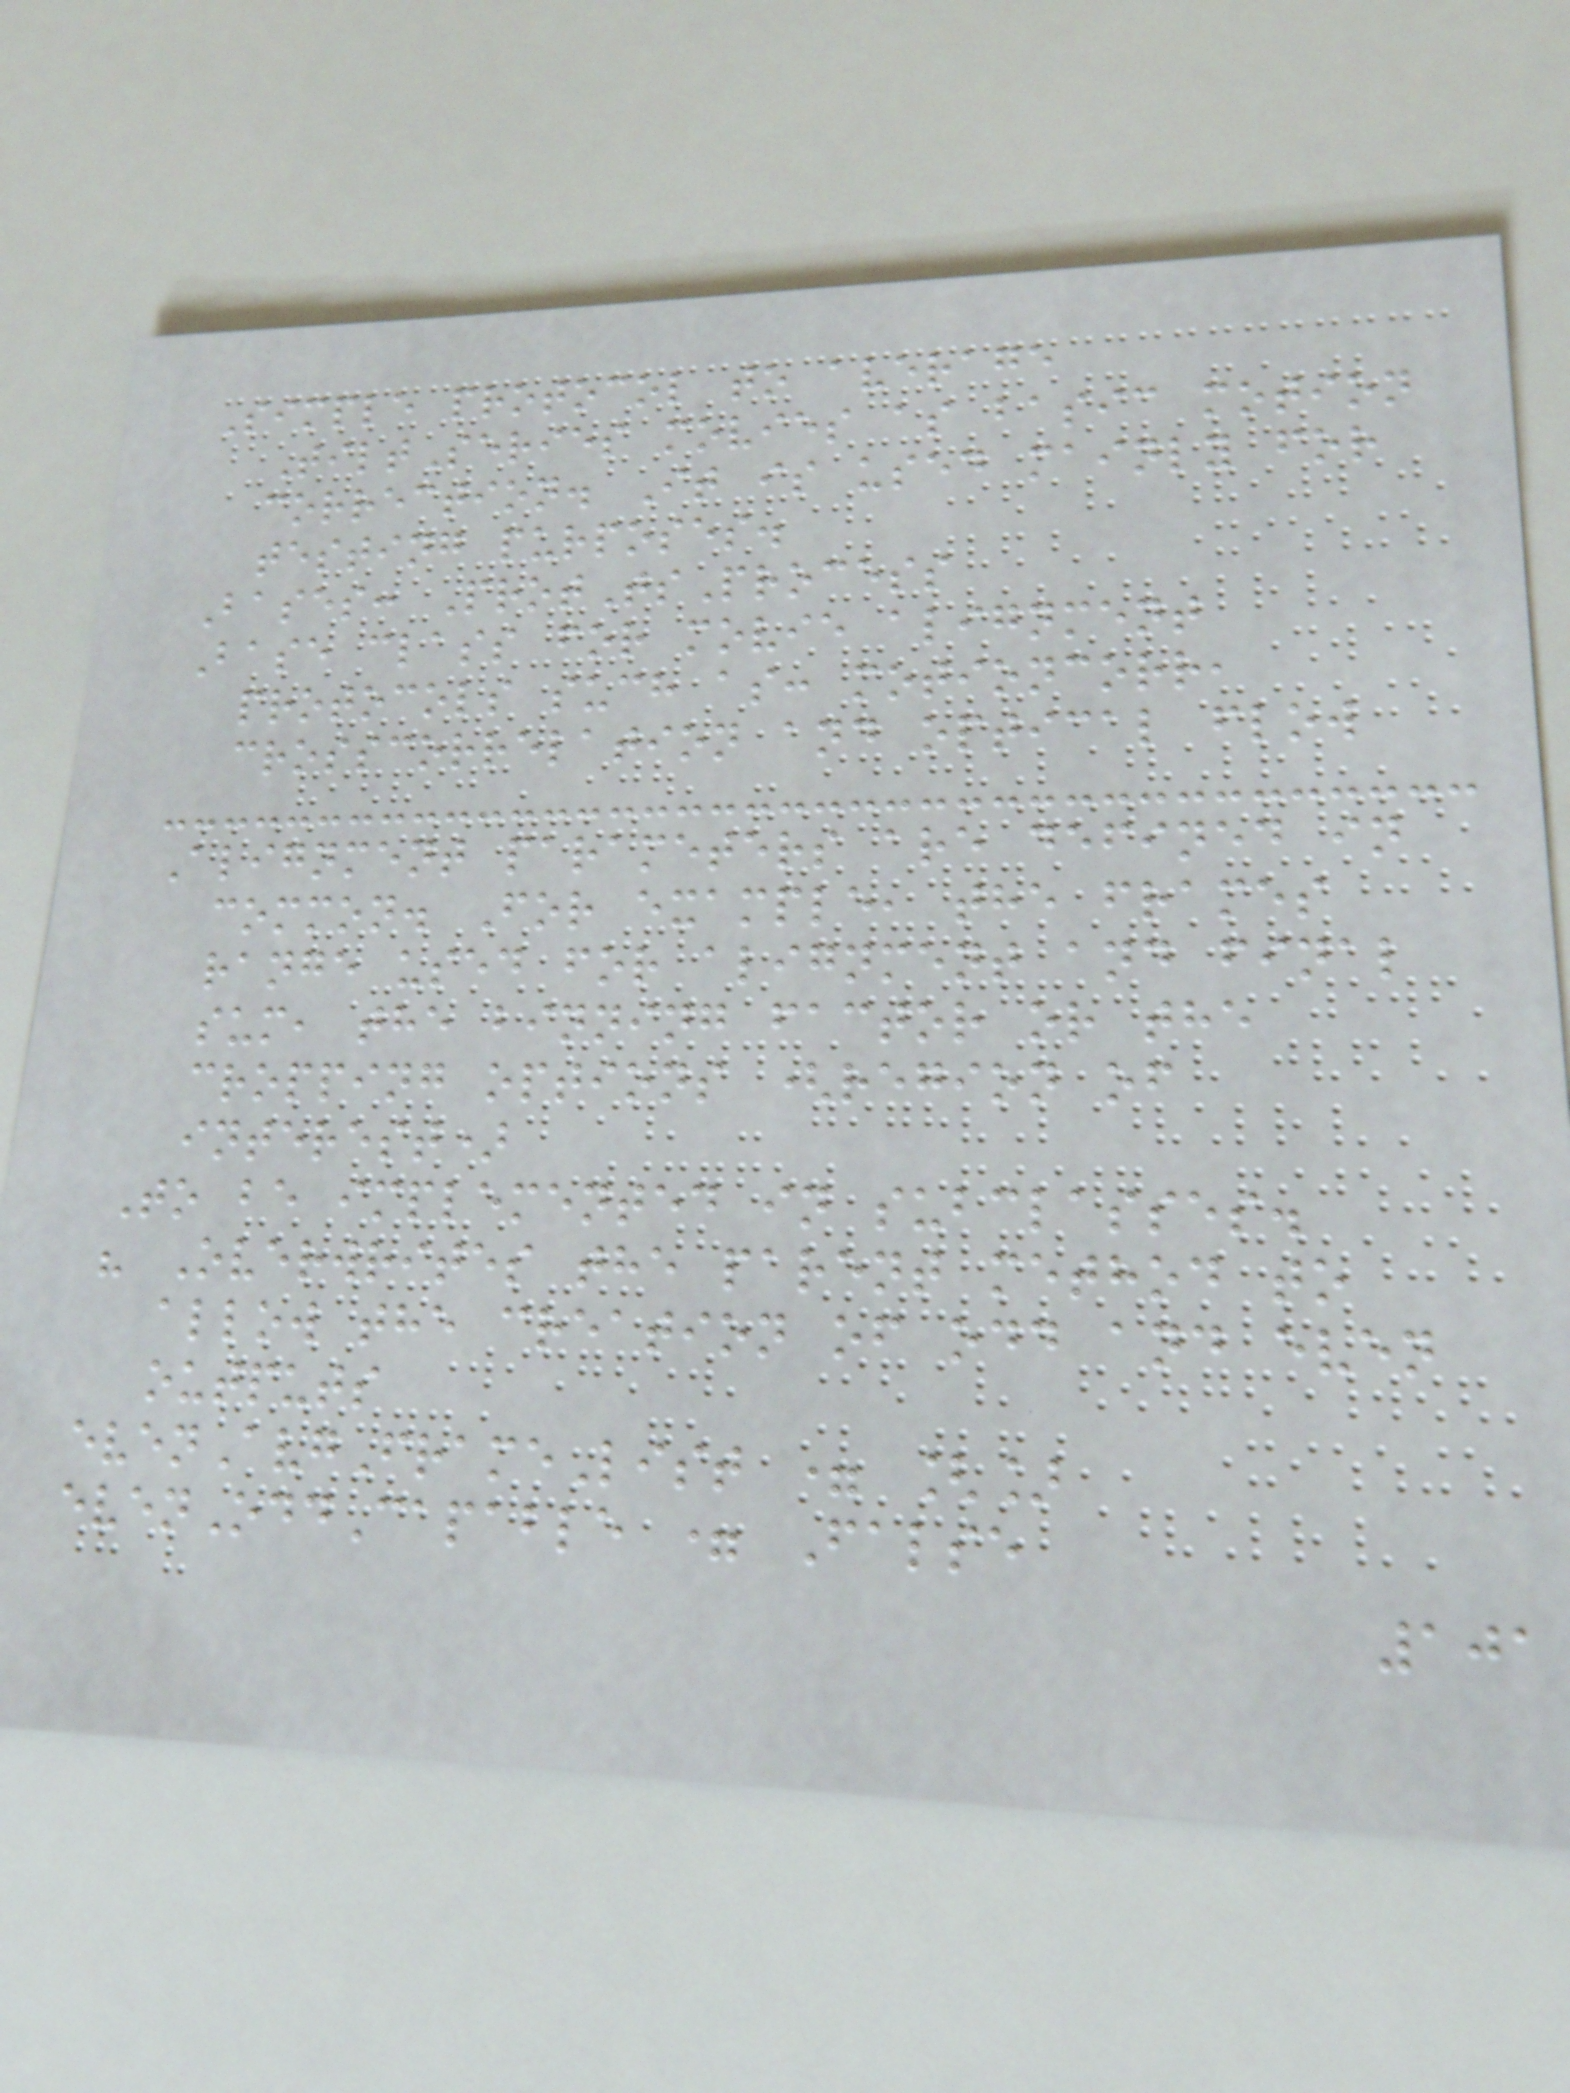Simple protocol to average
TiltSeries movies as basic motion
correction. It is used mainly for
testing purposes.
Bases: ProtTsProcess
Base class for movie alignment
protocols such as: motioncorr,
crosscorrelation and optical flow
Alignment parameters are defined in
common. For example, the frames
range used for alignment and final
sum, the binning factor or the
cropping options (region of
interest)
To be implemented in subclasses.
" Overwrites the parent method to
allow the creation of odd and even
outputs
evenAvgFrameList = []
evenOddCapable = False
101
